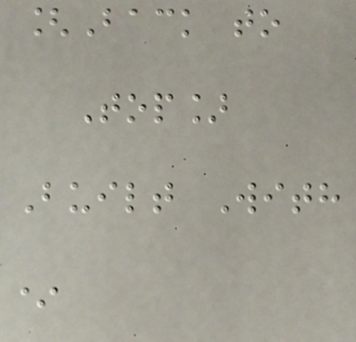[Back to
Top]
Built With
*
